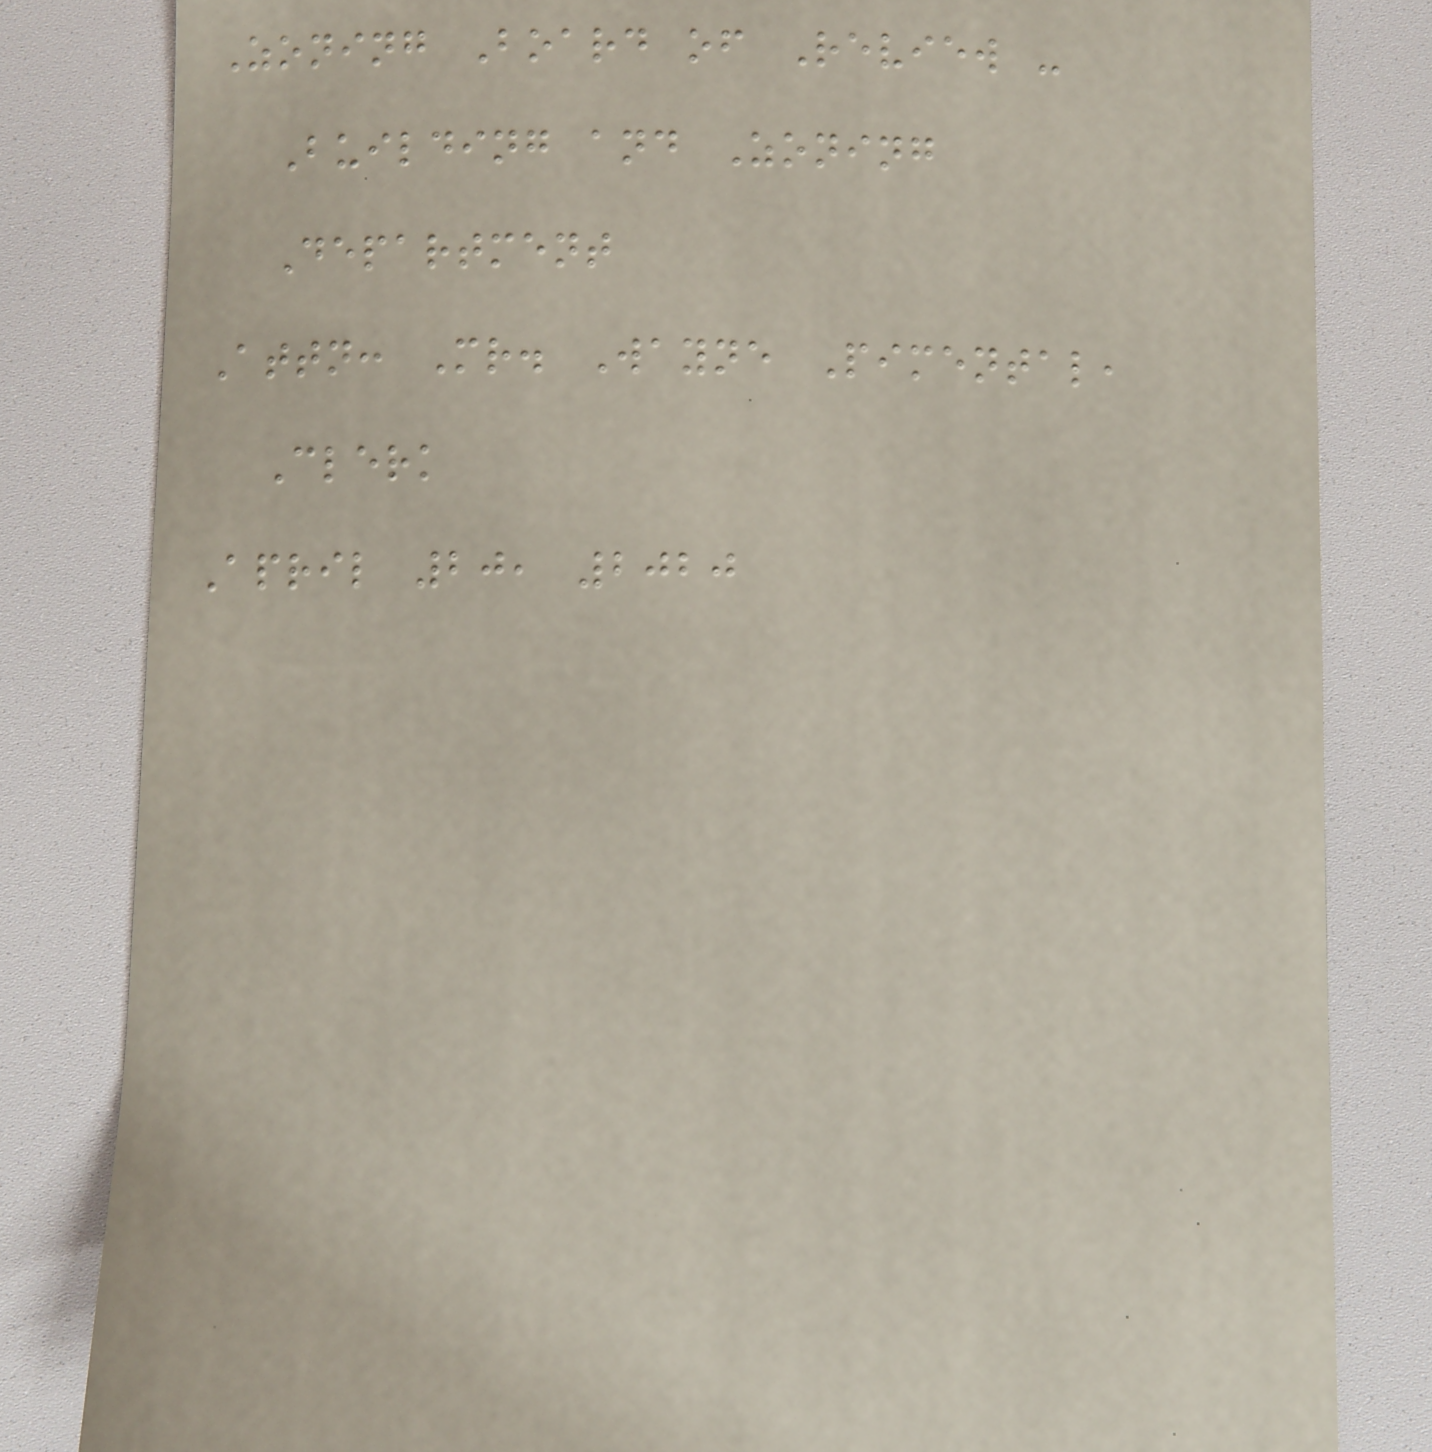Zoning Board of Review -
Building and Zoning
Department
Attn: Mr. Wayne Pimental,
Clerk
April 20, 2020
